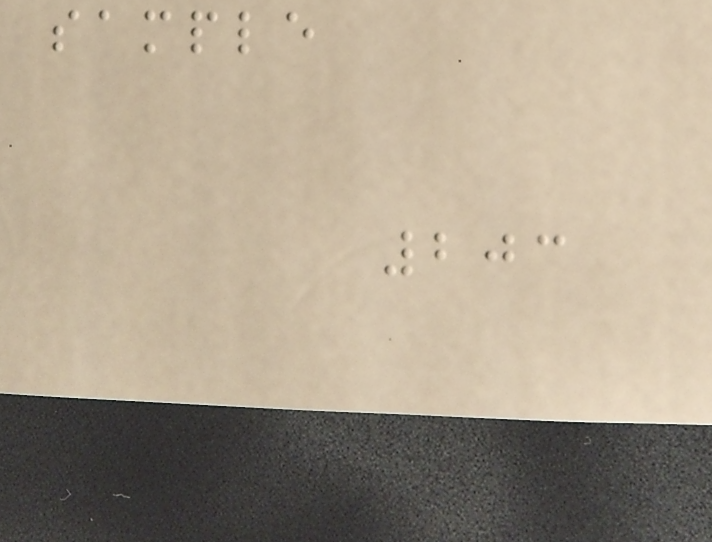sample
203
